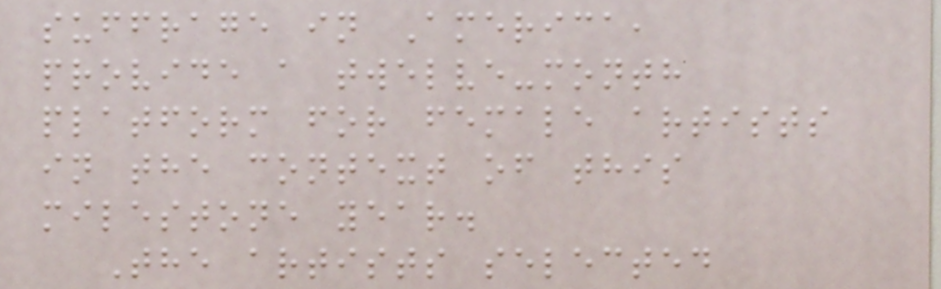suffrage in America,
provide a twelve-month
platform for female artists
in the context of this
milestone year.
The artists selected
